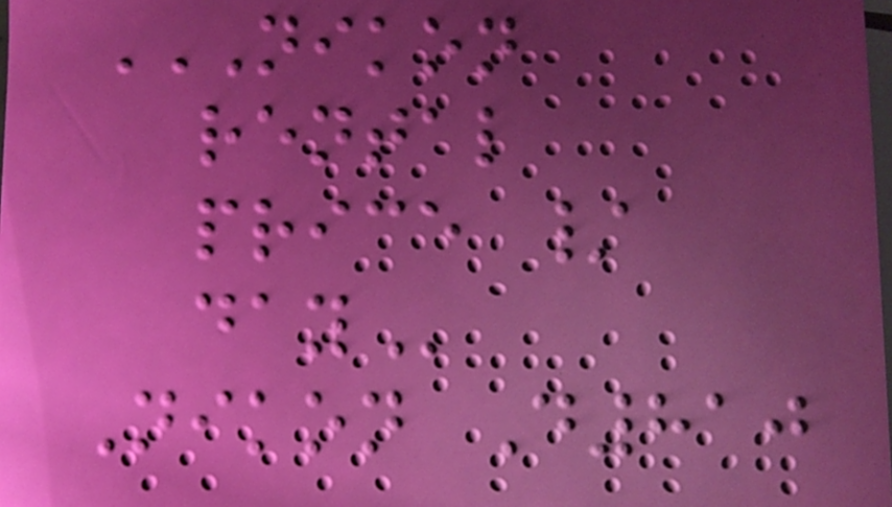NIKON
RENTAL
PRICE /
DAY
Nikon D810
